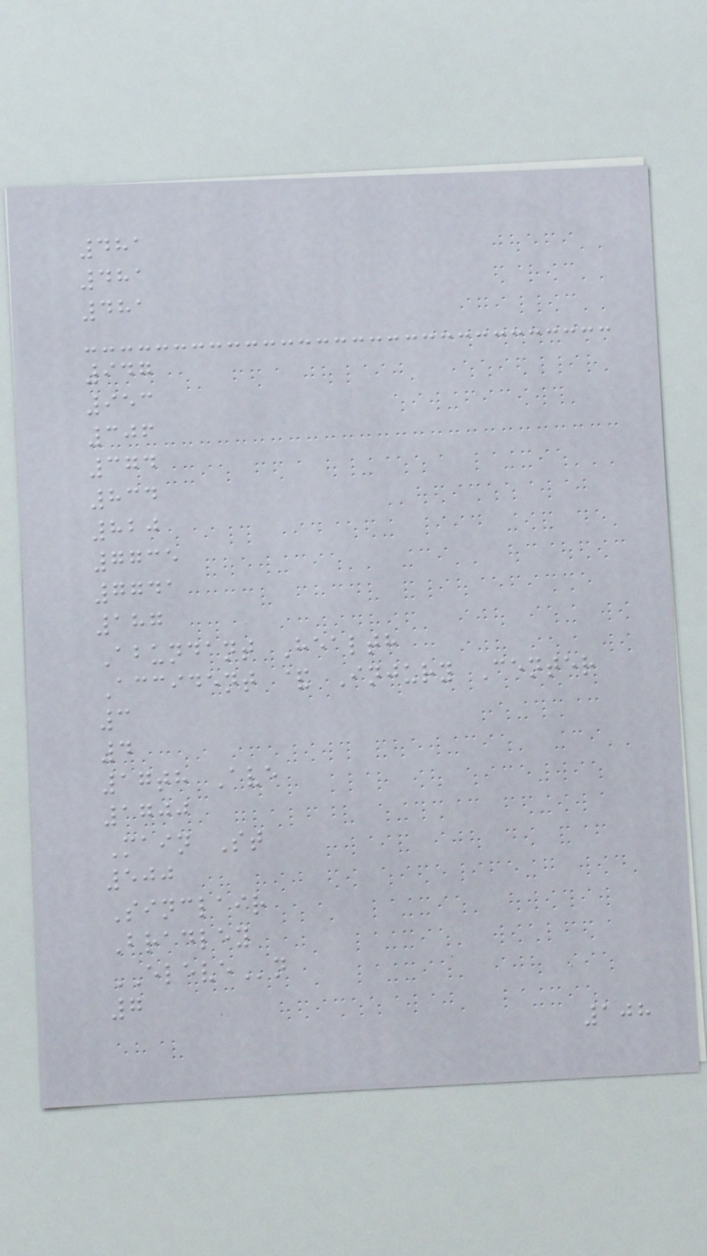481
481
481
947
953
306
374
834
820
7735
7741
187
Abundant Health
Accident & Injury Center
3
4
17th Ave
1700
Main St
500
Sinclair
Bradley
ELEVEn
7
108
